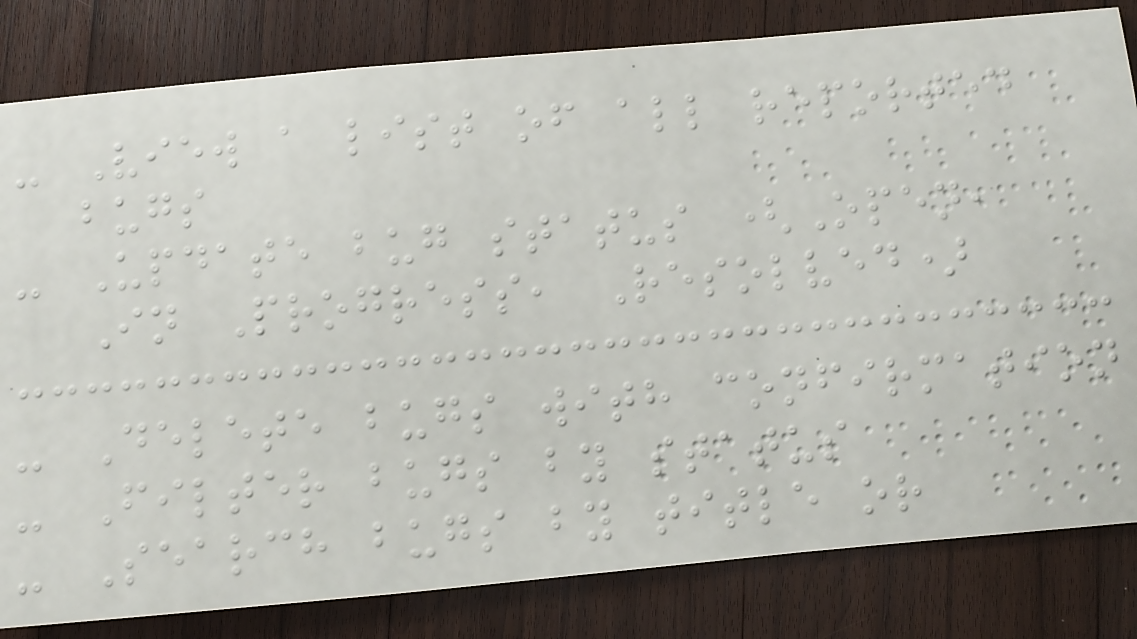- View a list of all reported
bugs
- Update bug status (Open,
In Progress, Resolved)
- Delete bugs with confirmation
- Filter bugs by status
- Search bugs by title or
